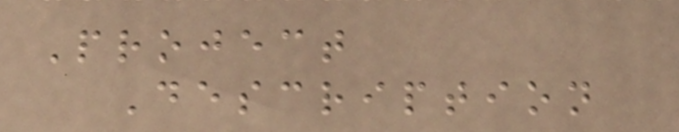Project
Description
